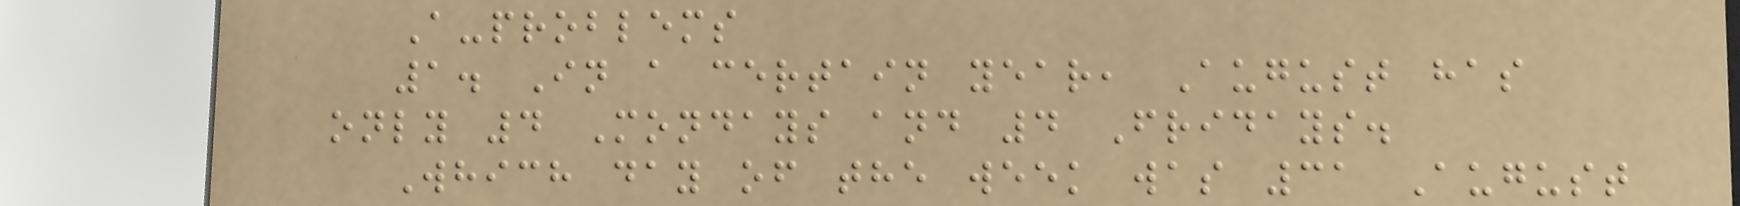A-problems
1. In a certain year, August has
only 4 Mondays and 4 Fridays.
Which day of the week was 31 August
